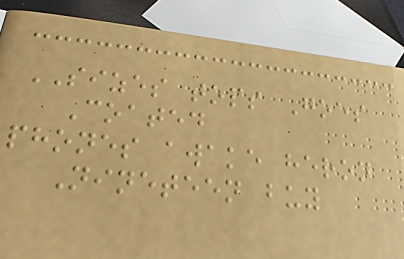SIZES tops Goes
Coated
phones awake heron
Nineteen buy
